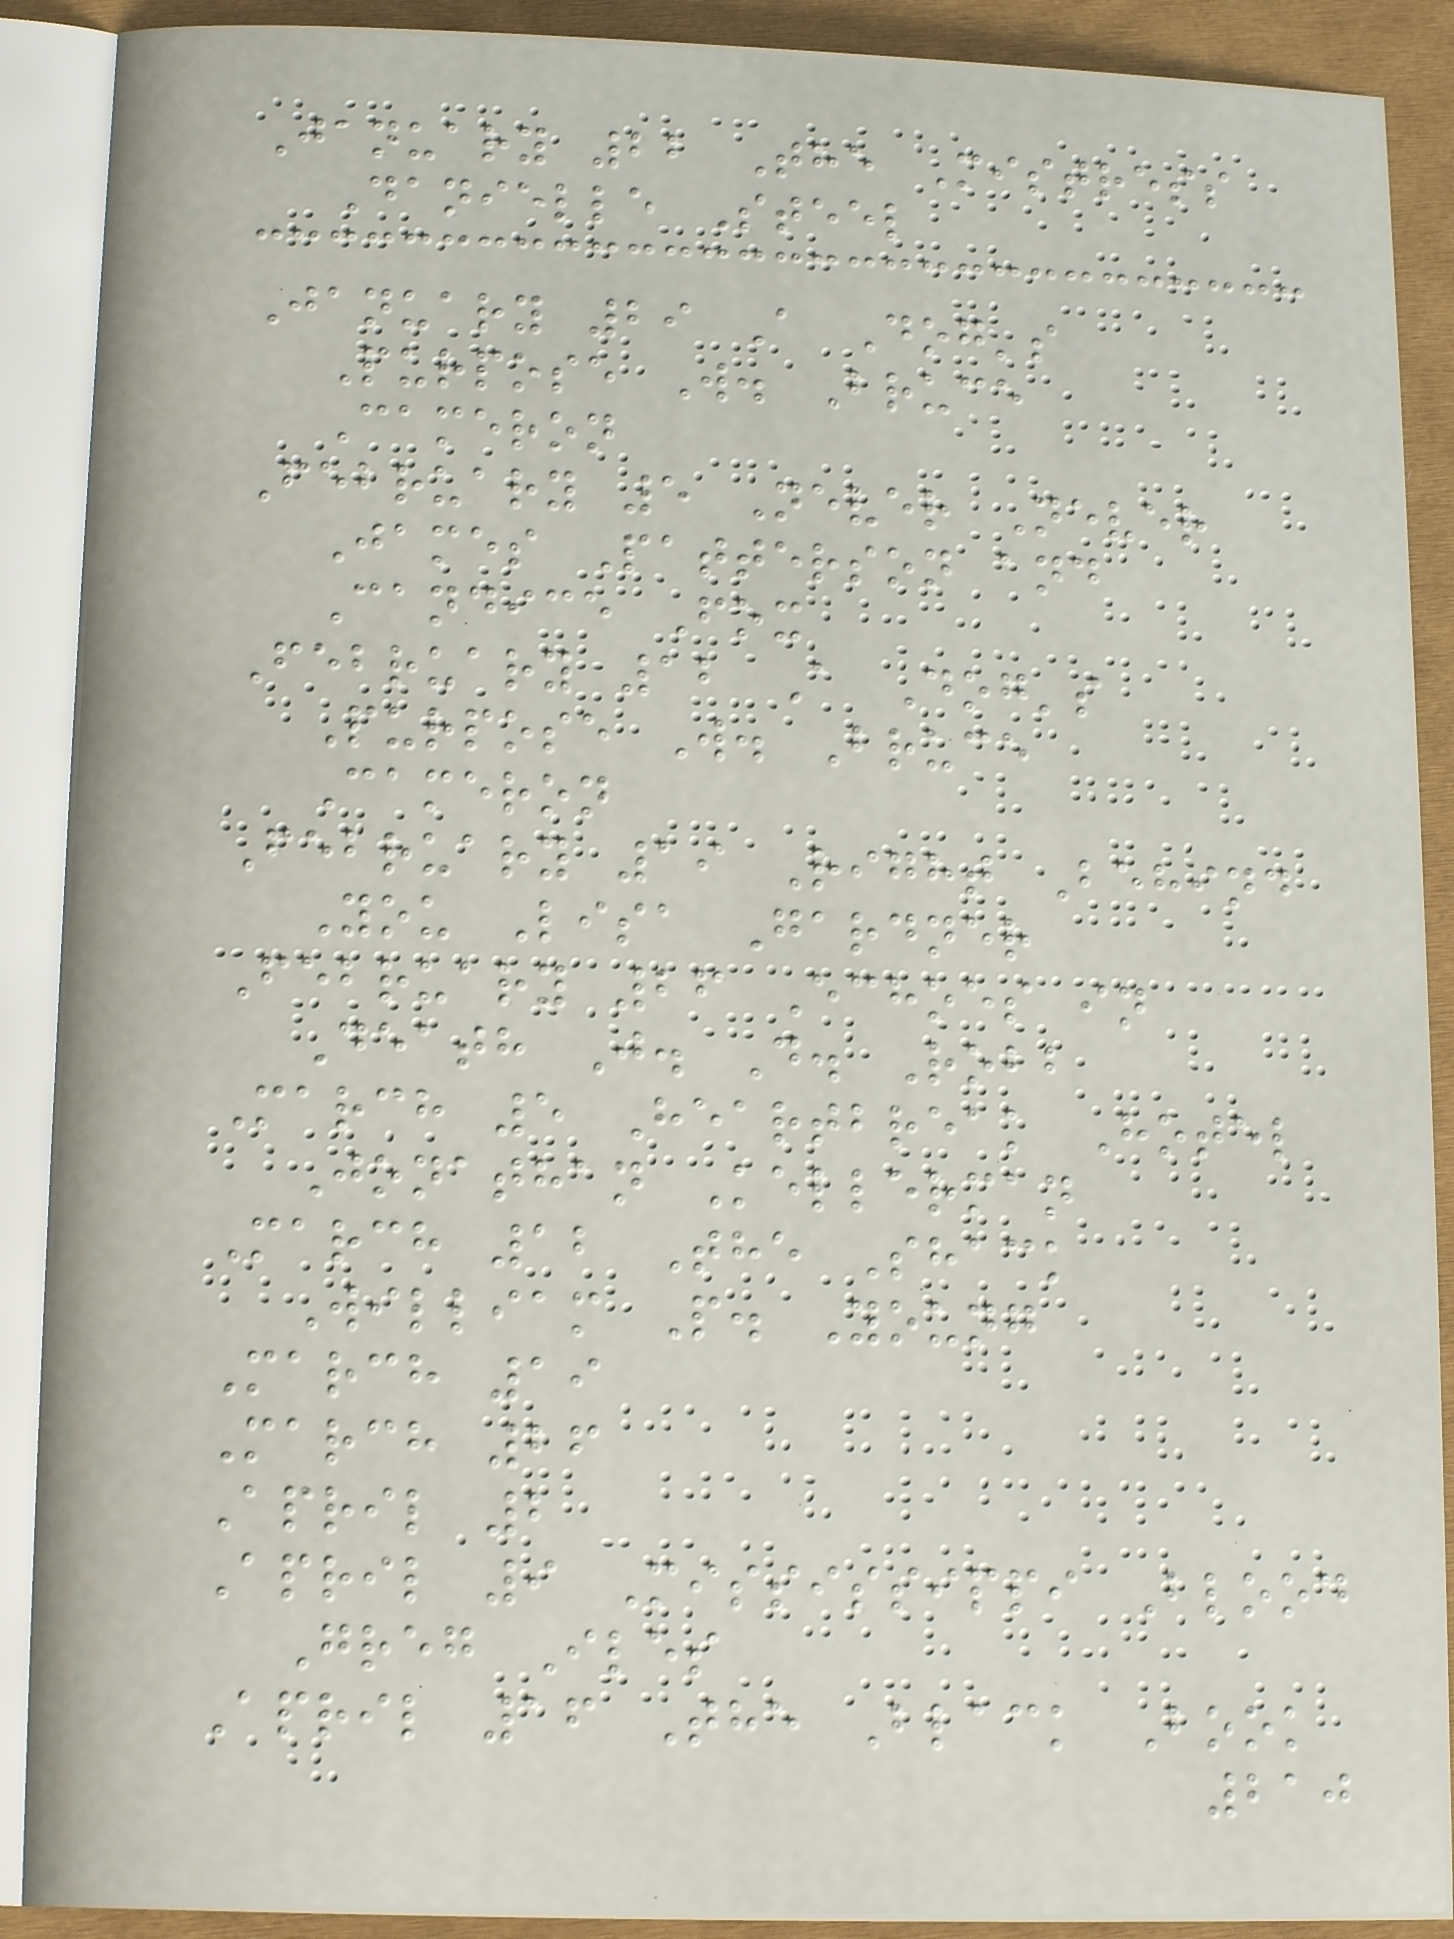January 22 The Mistress
Danielle Steel
January 29 A Dog's
Purpose W. Bruce
Cameron
February 5 Never Never
James Patterson and
Candice Fox
February 12 A Dog's
Purpose W. Bruce
Cameron
February 19 Right Behind
You Lisa Gardner
February 26 Echoes in
Death J. D. Robb
March 5 Heartbreak Hotel
Jonathan Kellerman
March 12 The Shack
William P. Young
March 19
March 26
April 2
April 9 Mississippi Blood
Greg Iles
April 16 The Black Book
210
